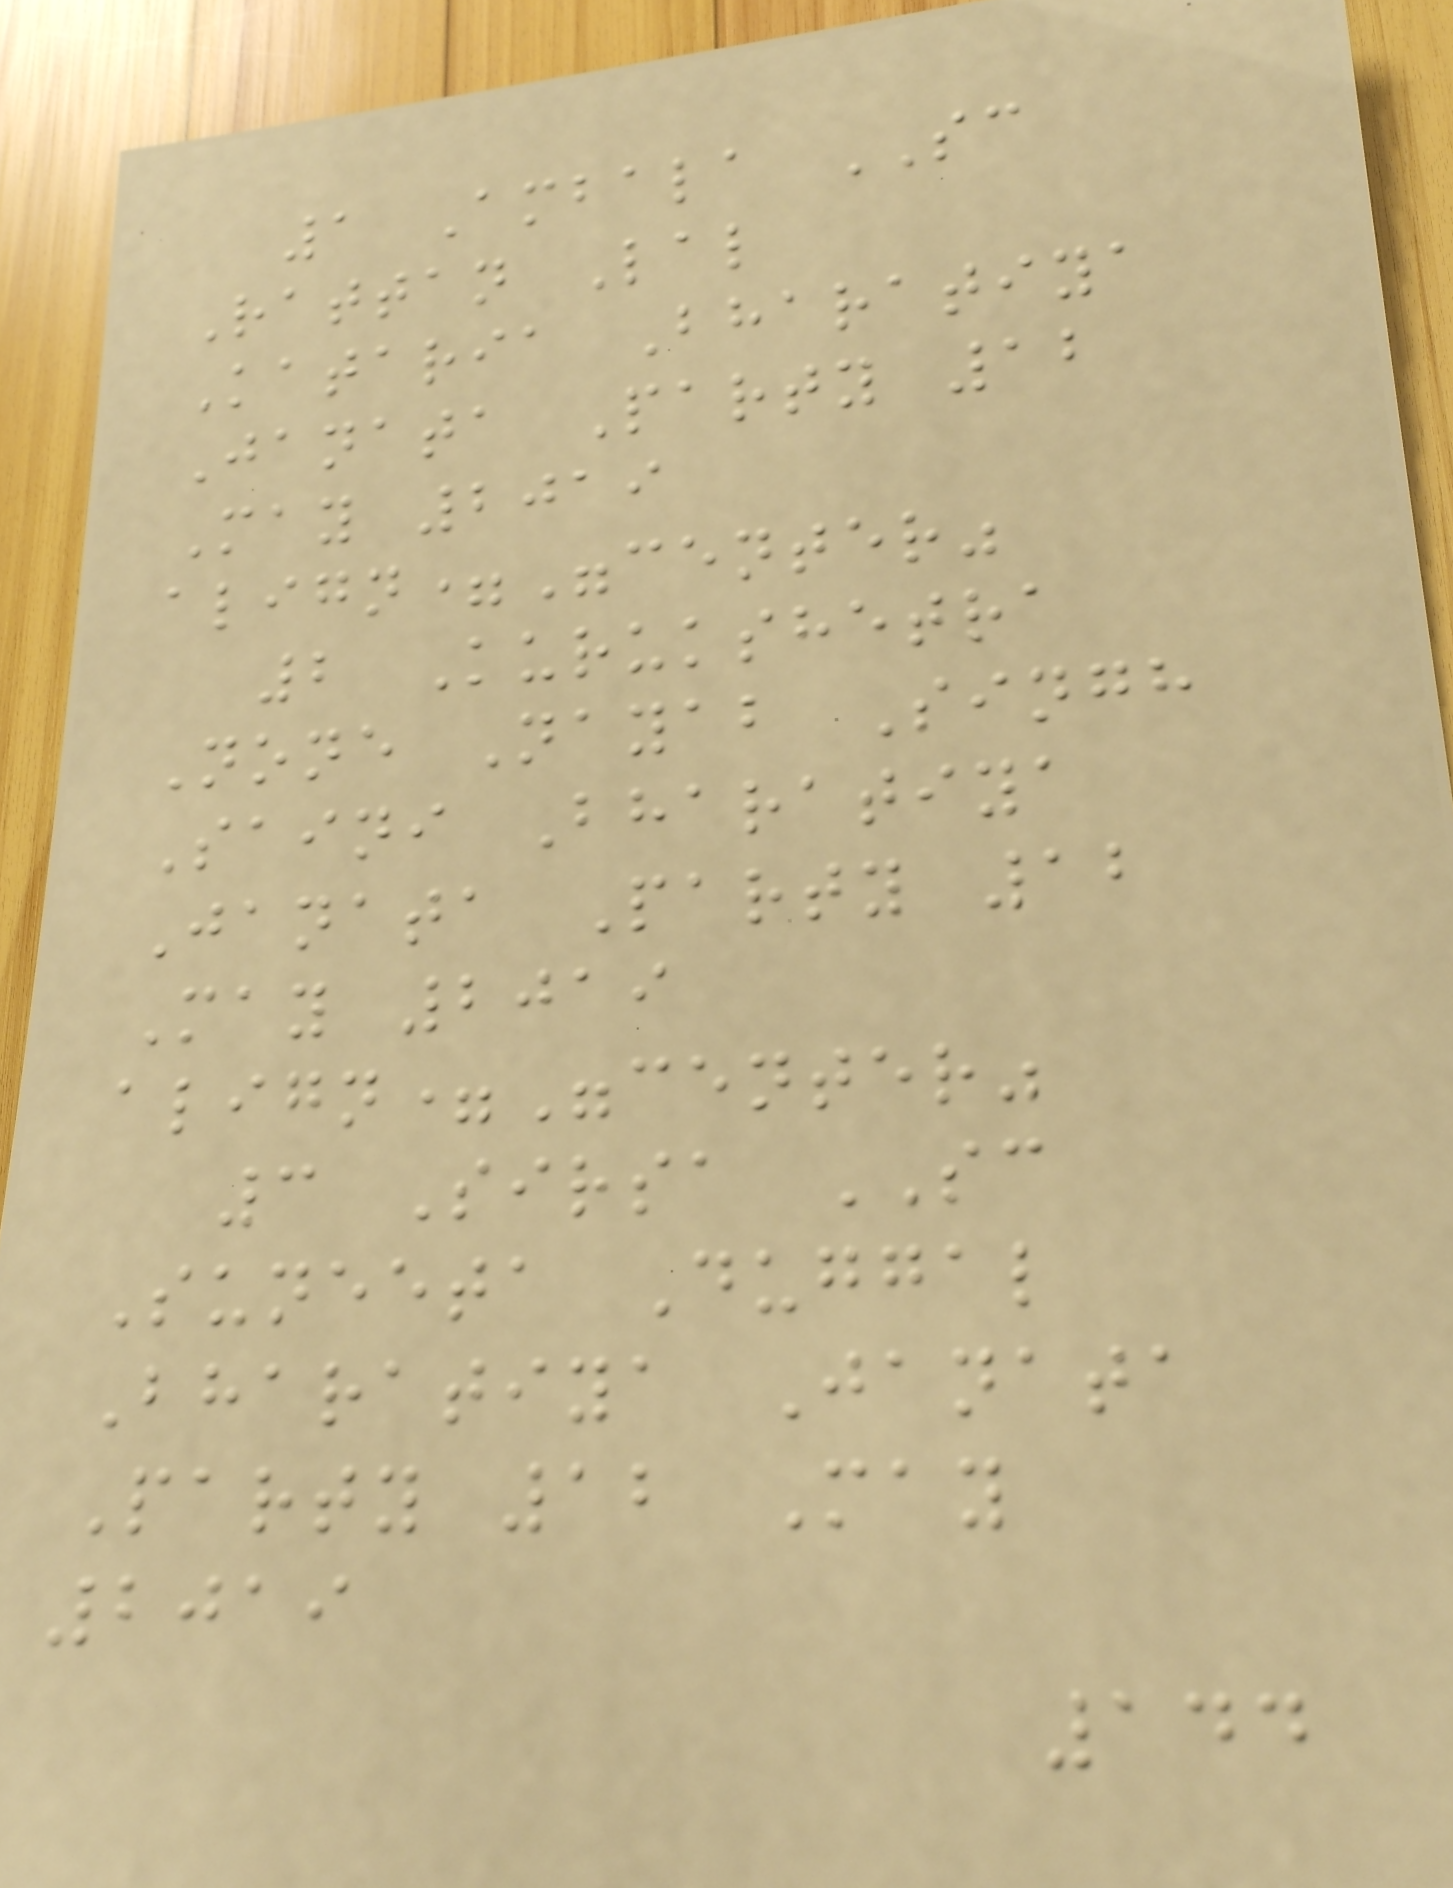1 Ambala SC
Rattan Lal
Kataria Bharatiya
Janata Party 12
May 2019
align="center"
2 Kurukshetra
None Nayab Singh
Saini Bharatiya
Janata Party 12
May 2019
align="center"
3 Sirsa SC
Suneeta Duggal
Bharatiya Janata
Party 12 May
2019
144
